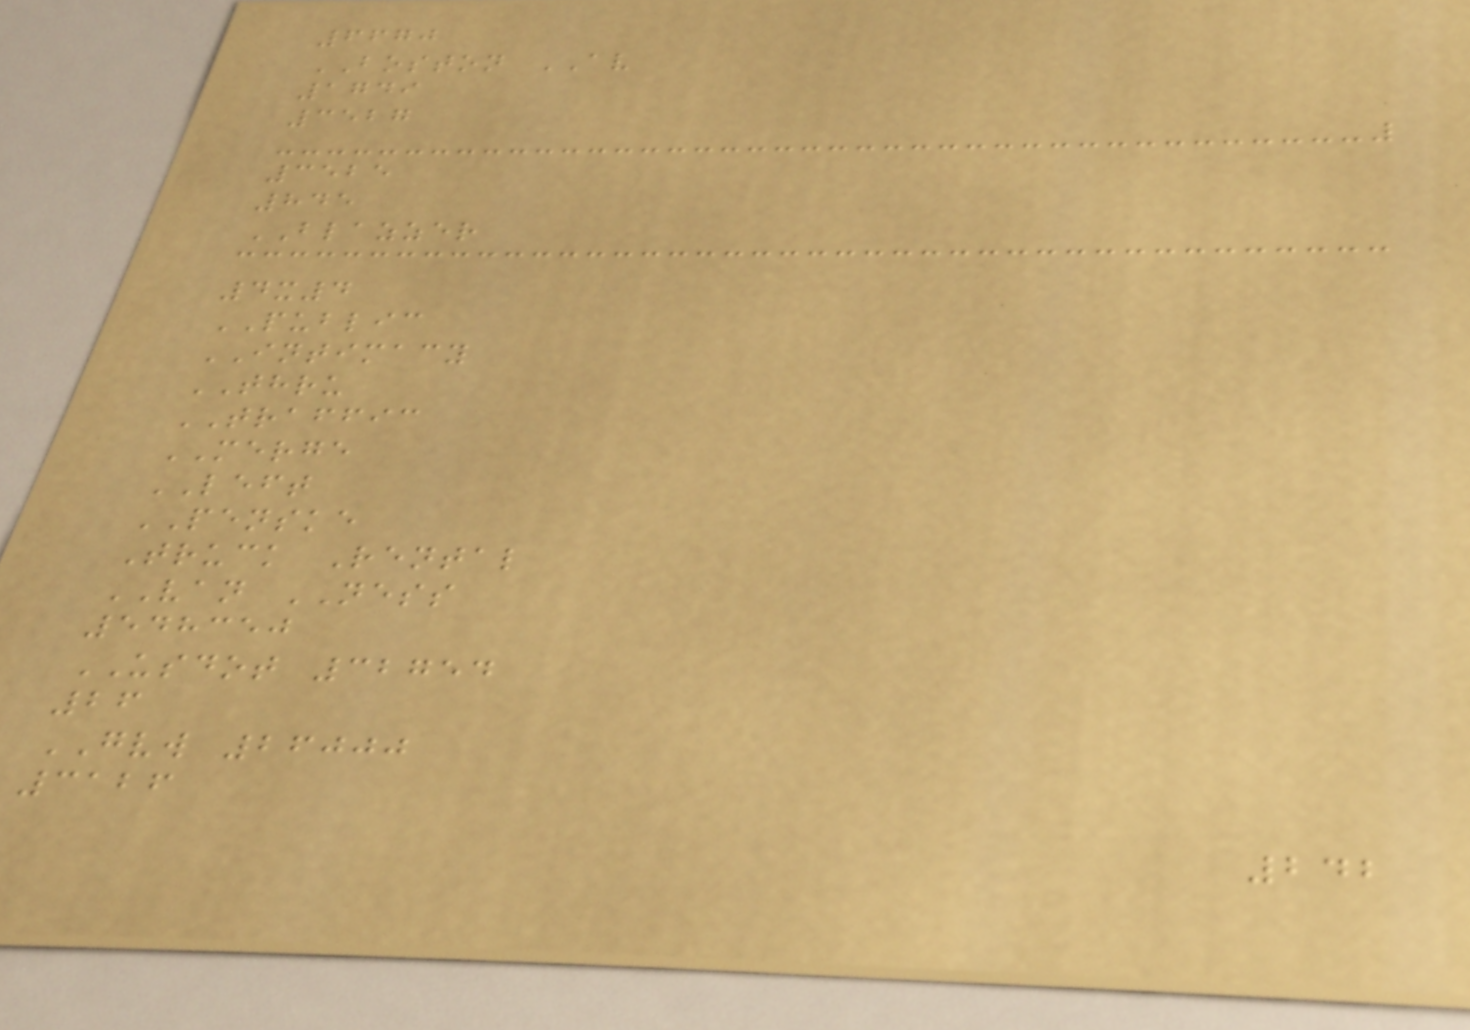6670
BOSTON AV
1749
3527
3525
845
BLAZZER
4x4
PUBLIC
INTIMACY
THRU
TRAFFIC
MERGE
LEFT
PENSKE
Truck Rental
VAN NESS
548350
USDOT 32754
26
GVW 26000
3126
242
